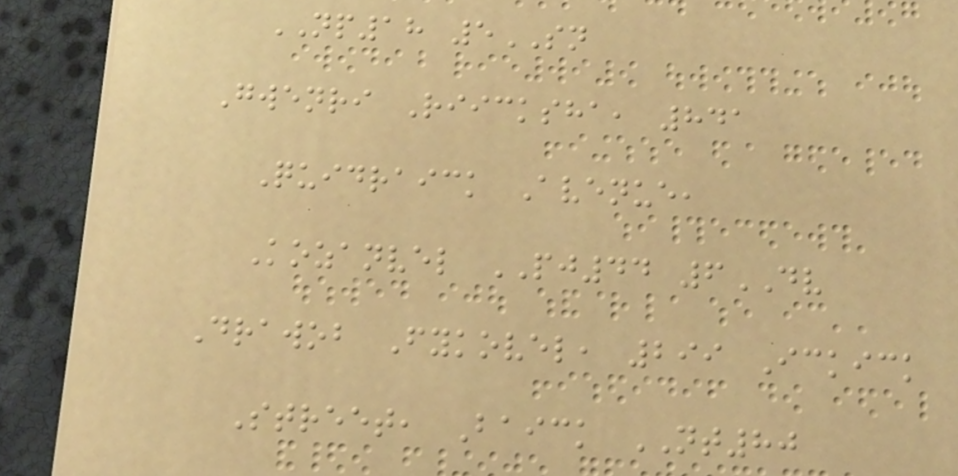NP18 5SN
Gwenri Riicksha, 841
Quidraick Avenue,
Kozanvel PJ44 6DV
Drawob Fykovel, 299 Ickick
Street, Baick NT80
